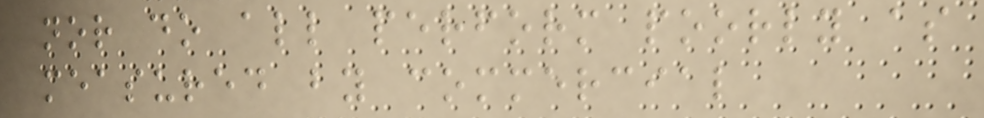nor do all perform poorly as
measured by commercial
